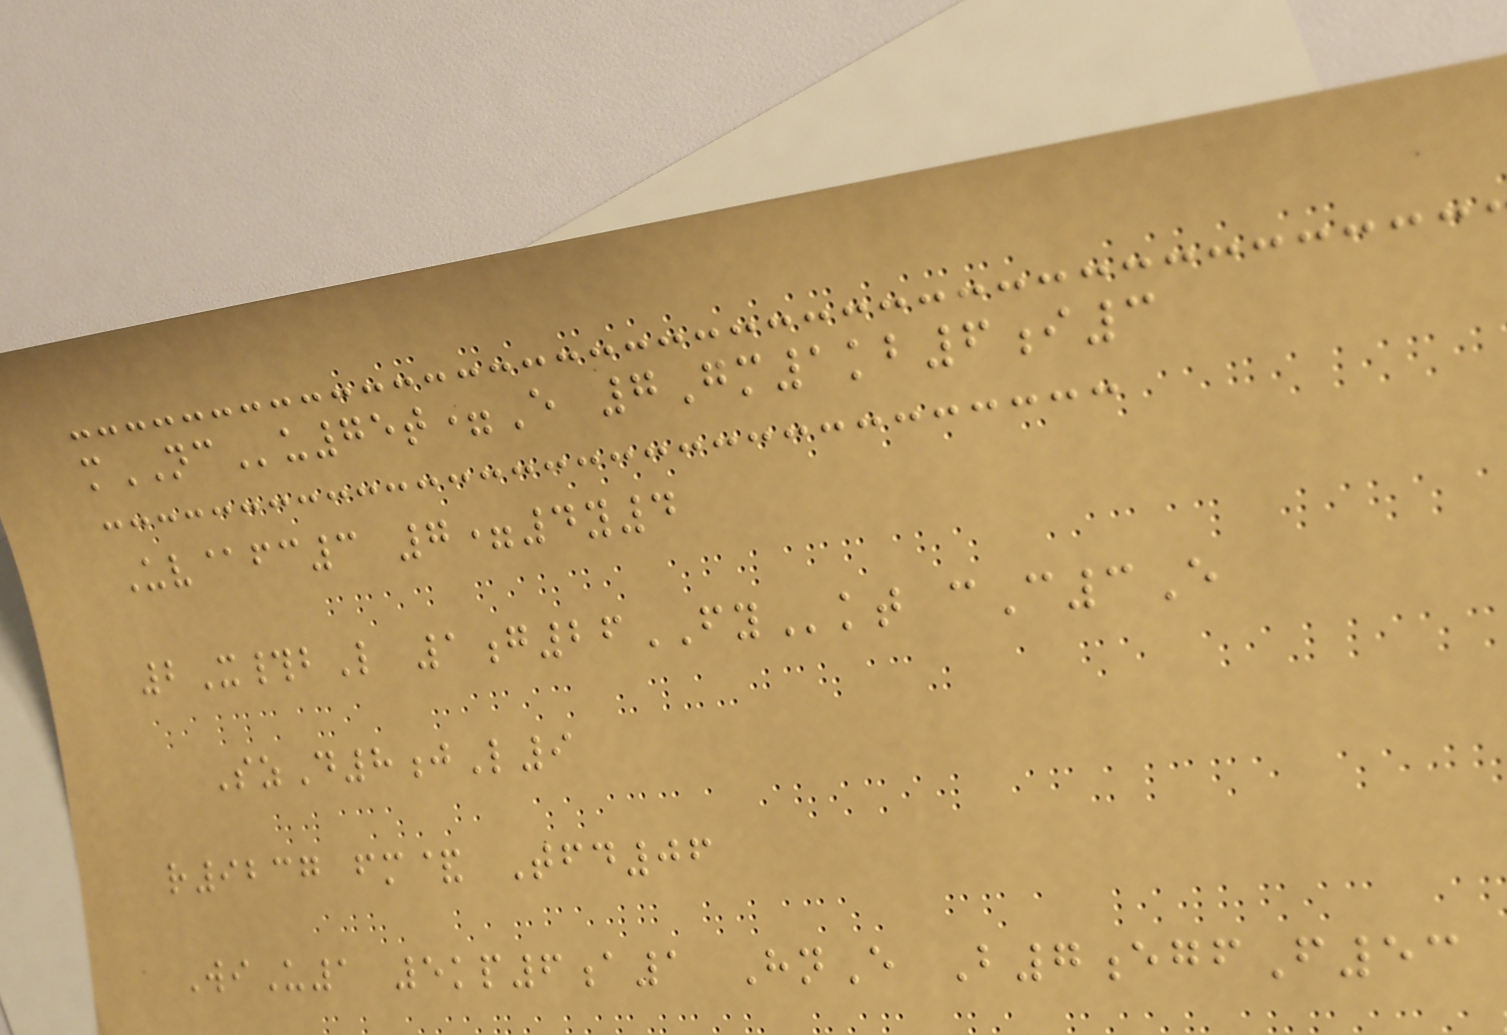mNCu75t=E 7Gm1kb6i3
Uv@fc3 7=4y4
2X#bL 1g26FYkt cC3E
SzD8jL9
r9237 fm& Tfd06
WiU1 5kp6a1 HnE B7egfF53
